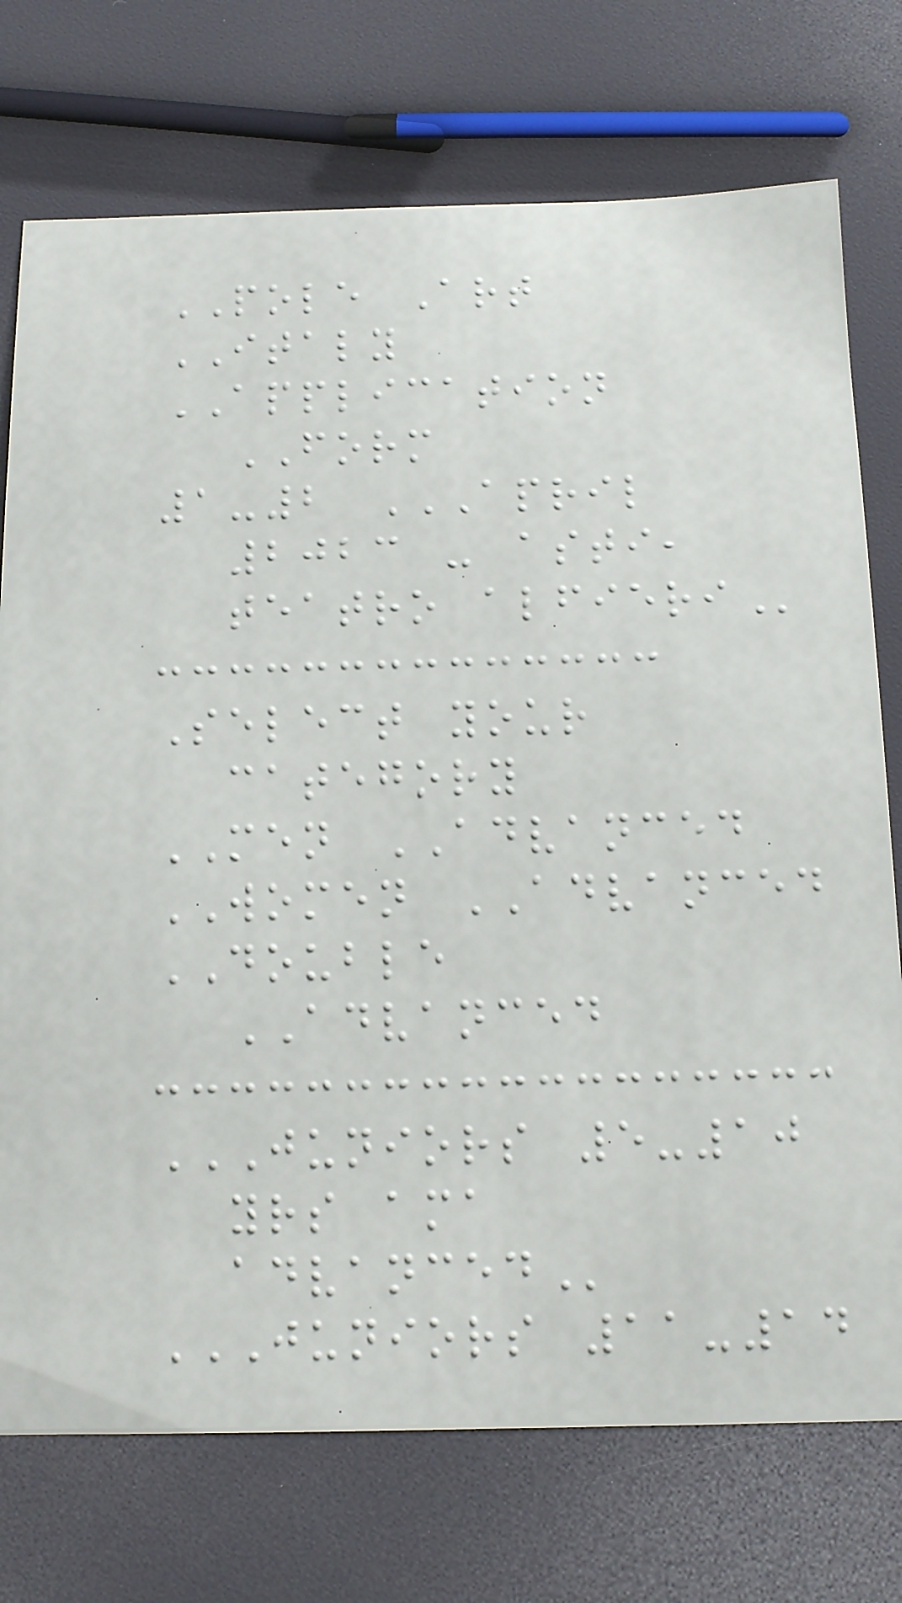POLE Art
ITALY
APPLICATION
FORM
1-2 APRIL
2023 - ASTI,
TEATRO ALFIERI
Select your
category
MEN ADVANCED
WOMEN ADVANCED
DOUBLE
ADVANCED
JUNIORS 5-10
YRS AMA
ADVANCED
JUNIORS 11-14
